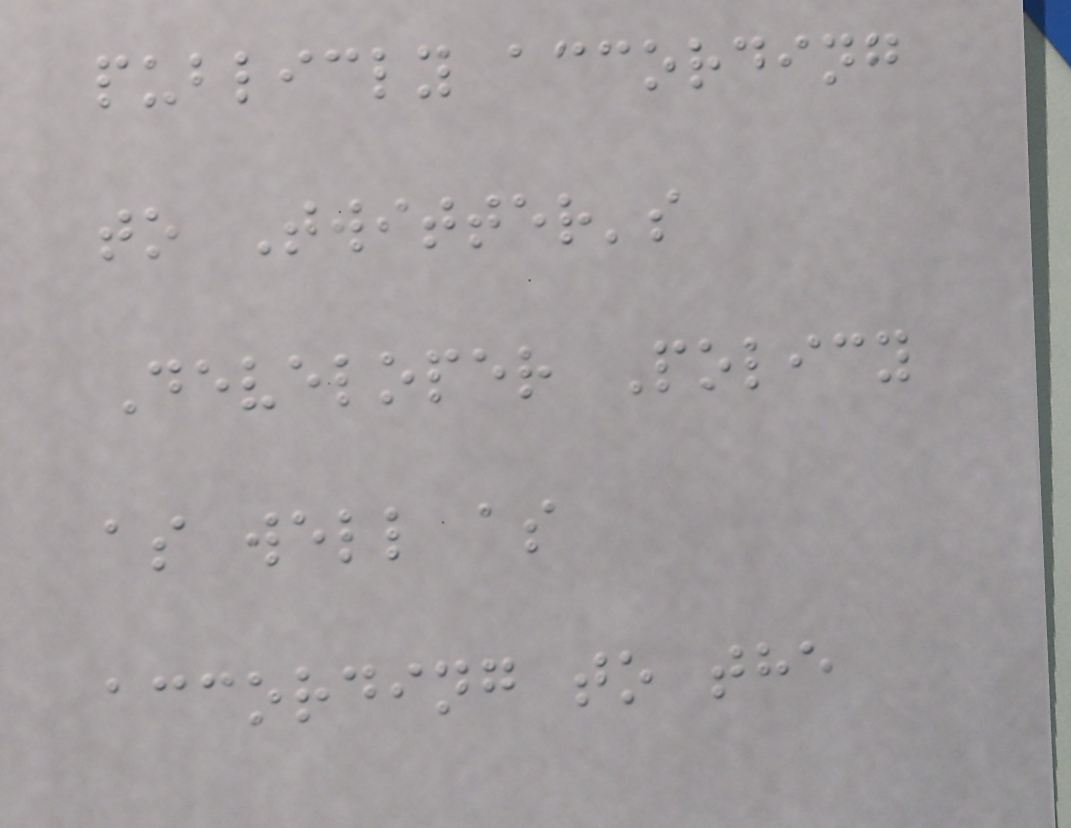publicly according
to Twitter's
Developer Policy
as well as
according to the
